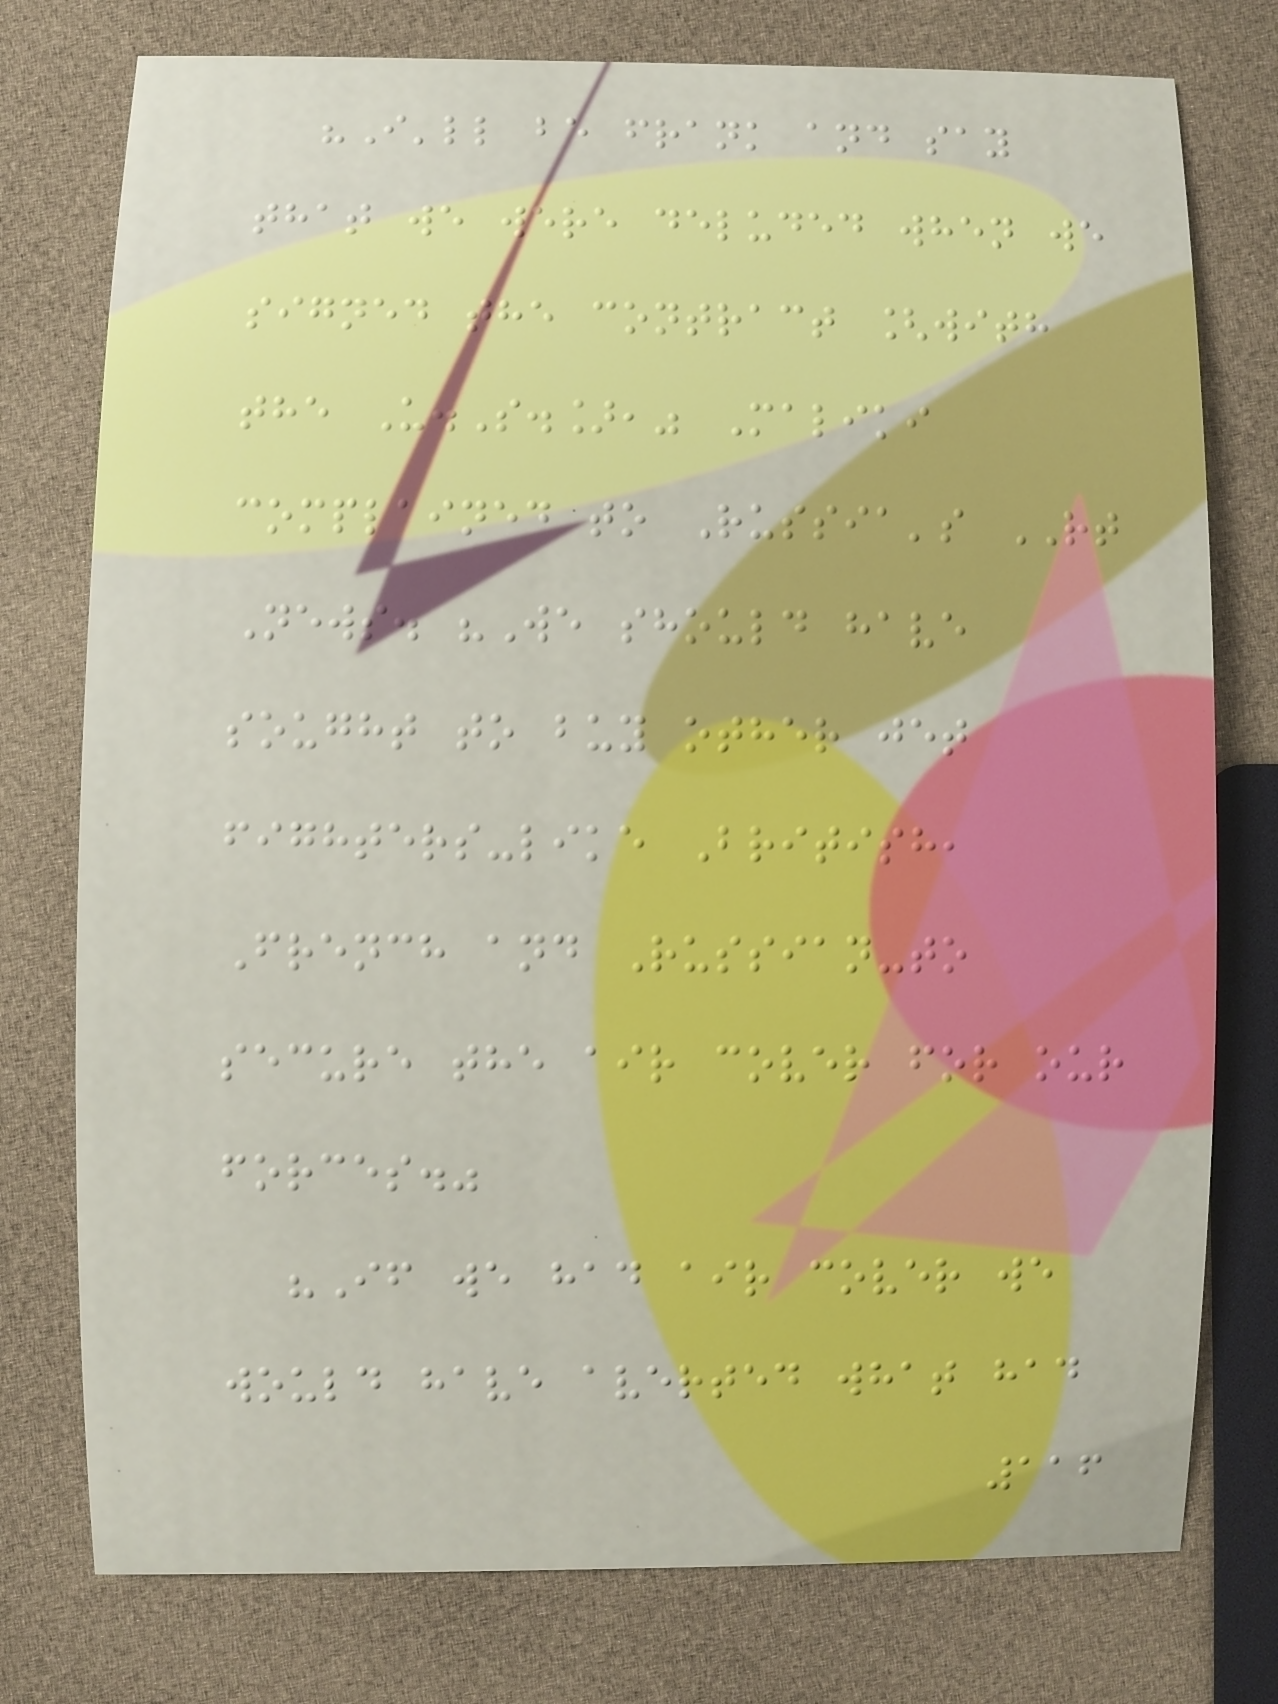"I'll be frank and say
that we were deluded when we
signed the contract [with
the U.S.]," Maliki
complained to Russia's RT
News. "We should have
sought to buy other jet
fighters-like British,
French and Russian-to
secure the air cover for our
forces."
"If we had air cover we
would have averted what had
116
